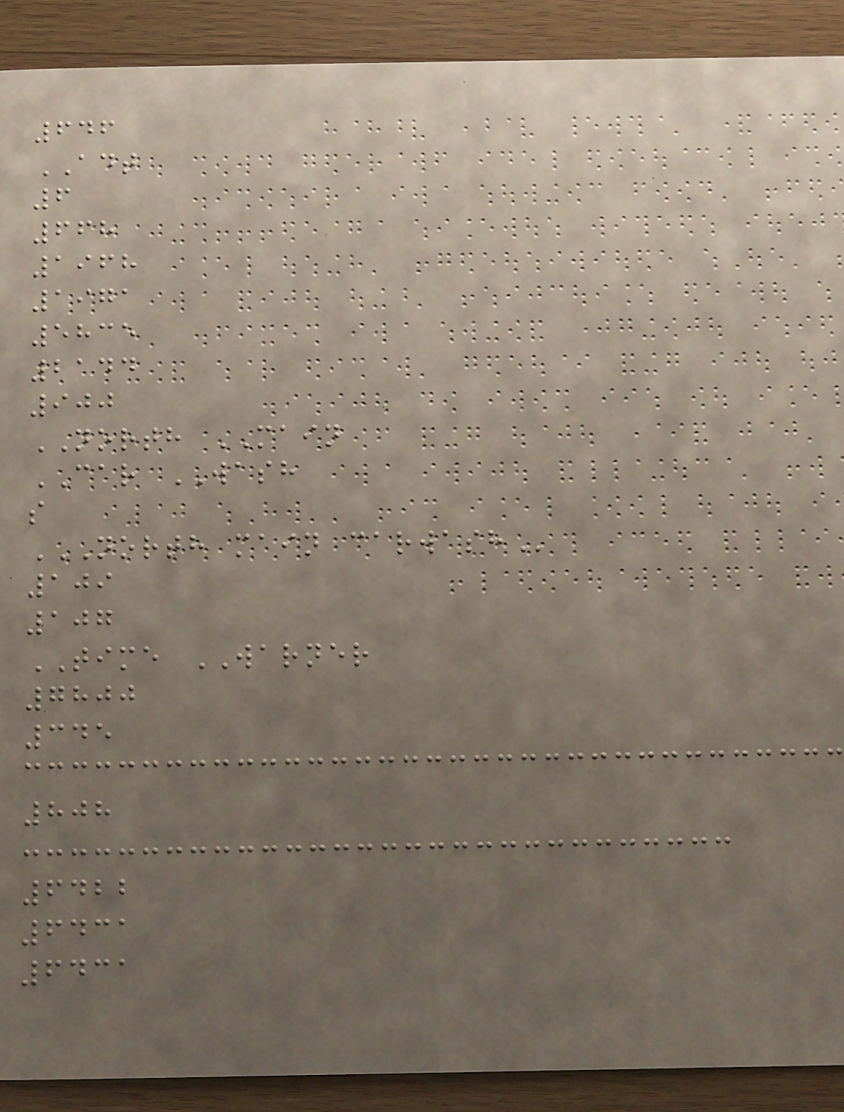646
ADT
6
668
1968
1971
5835
2144
900
NORTH MAIN
CAR WASH
s
NORTH MAIN CARWASH
109
107
TIME WARNER
7800
345
808
6422
6431
6431
